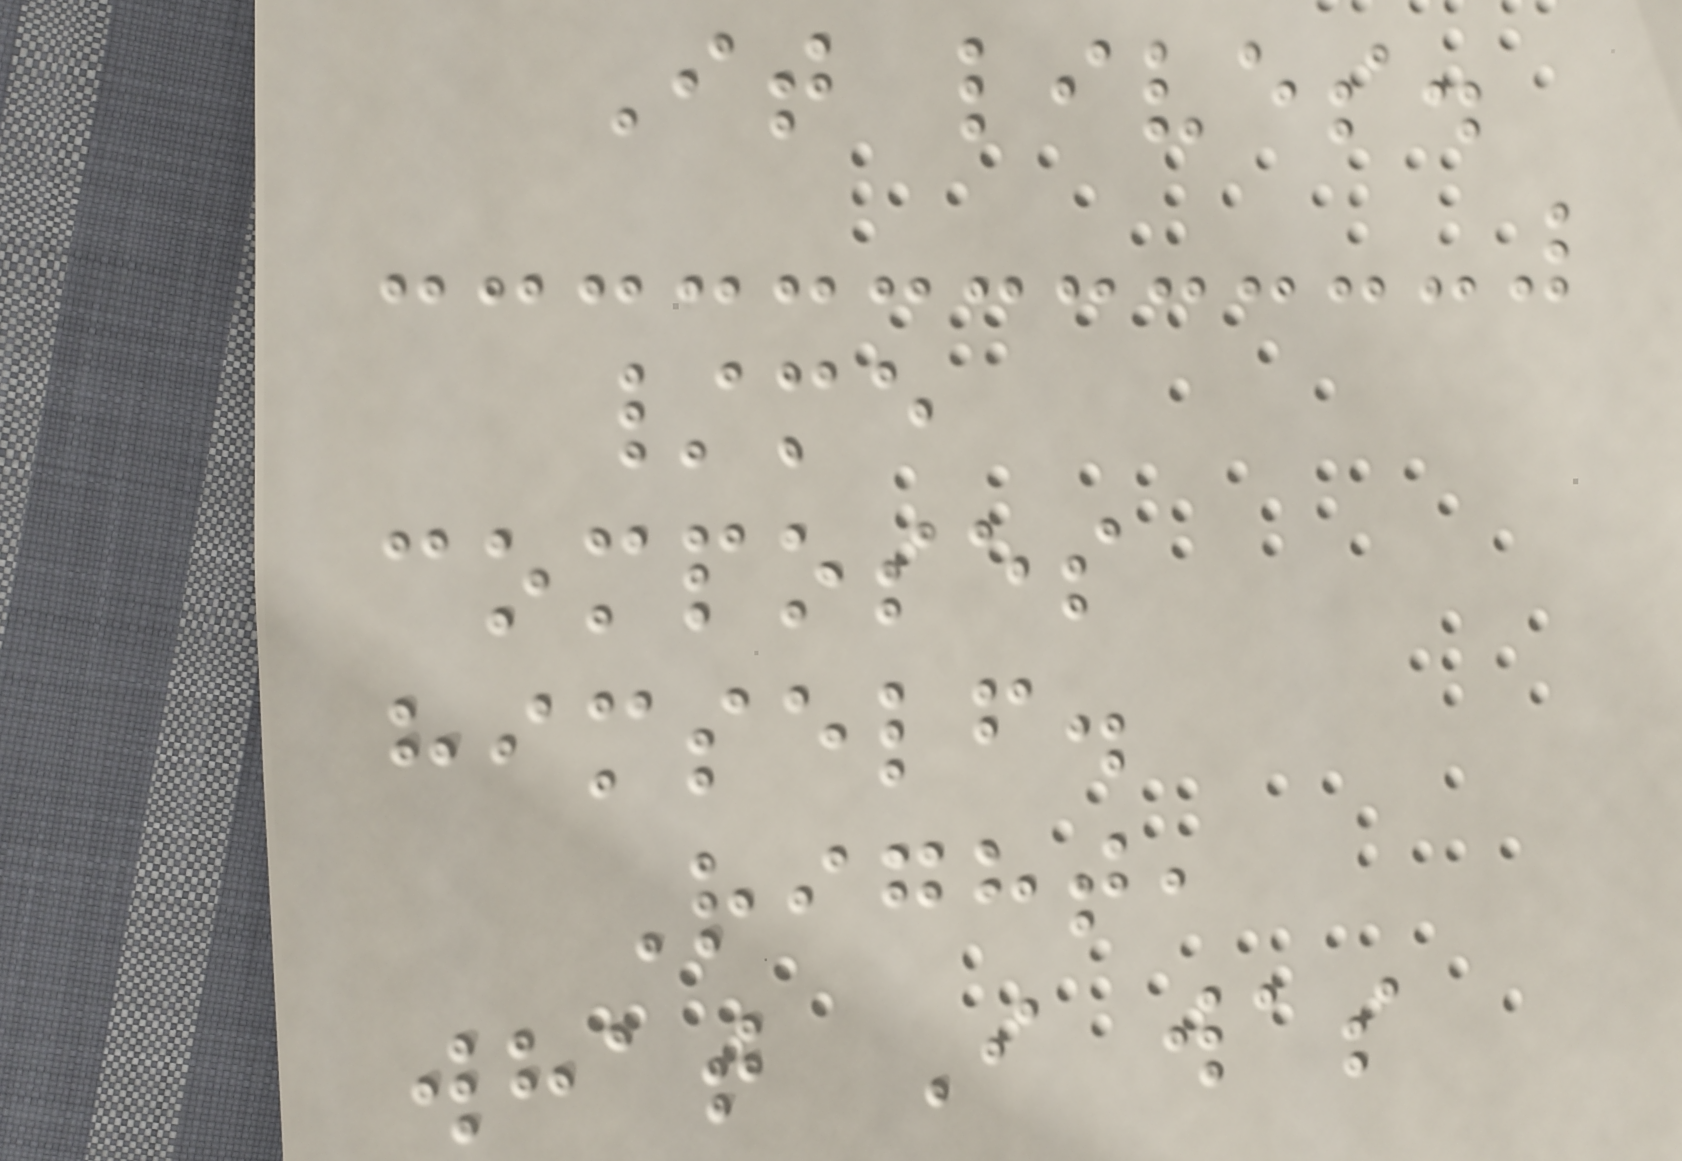It lives.
/me
composes
himself.
Right,
what I was
